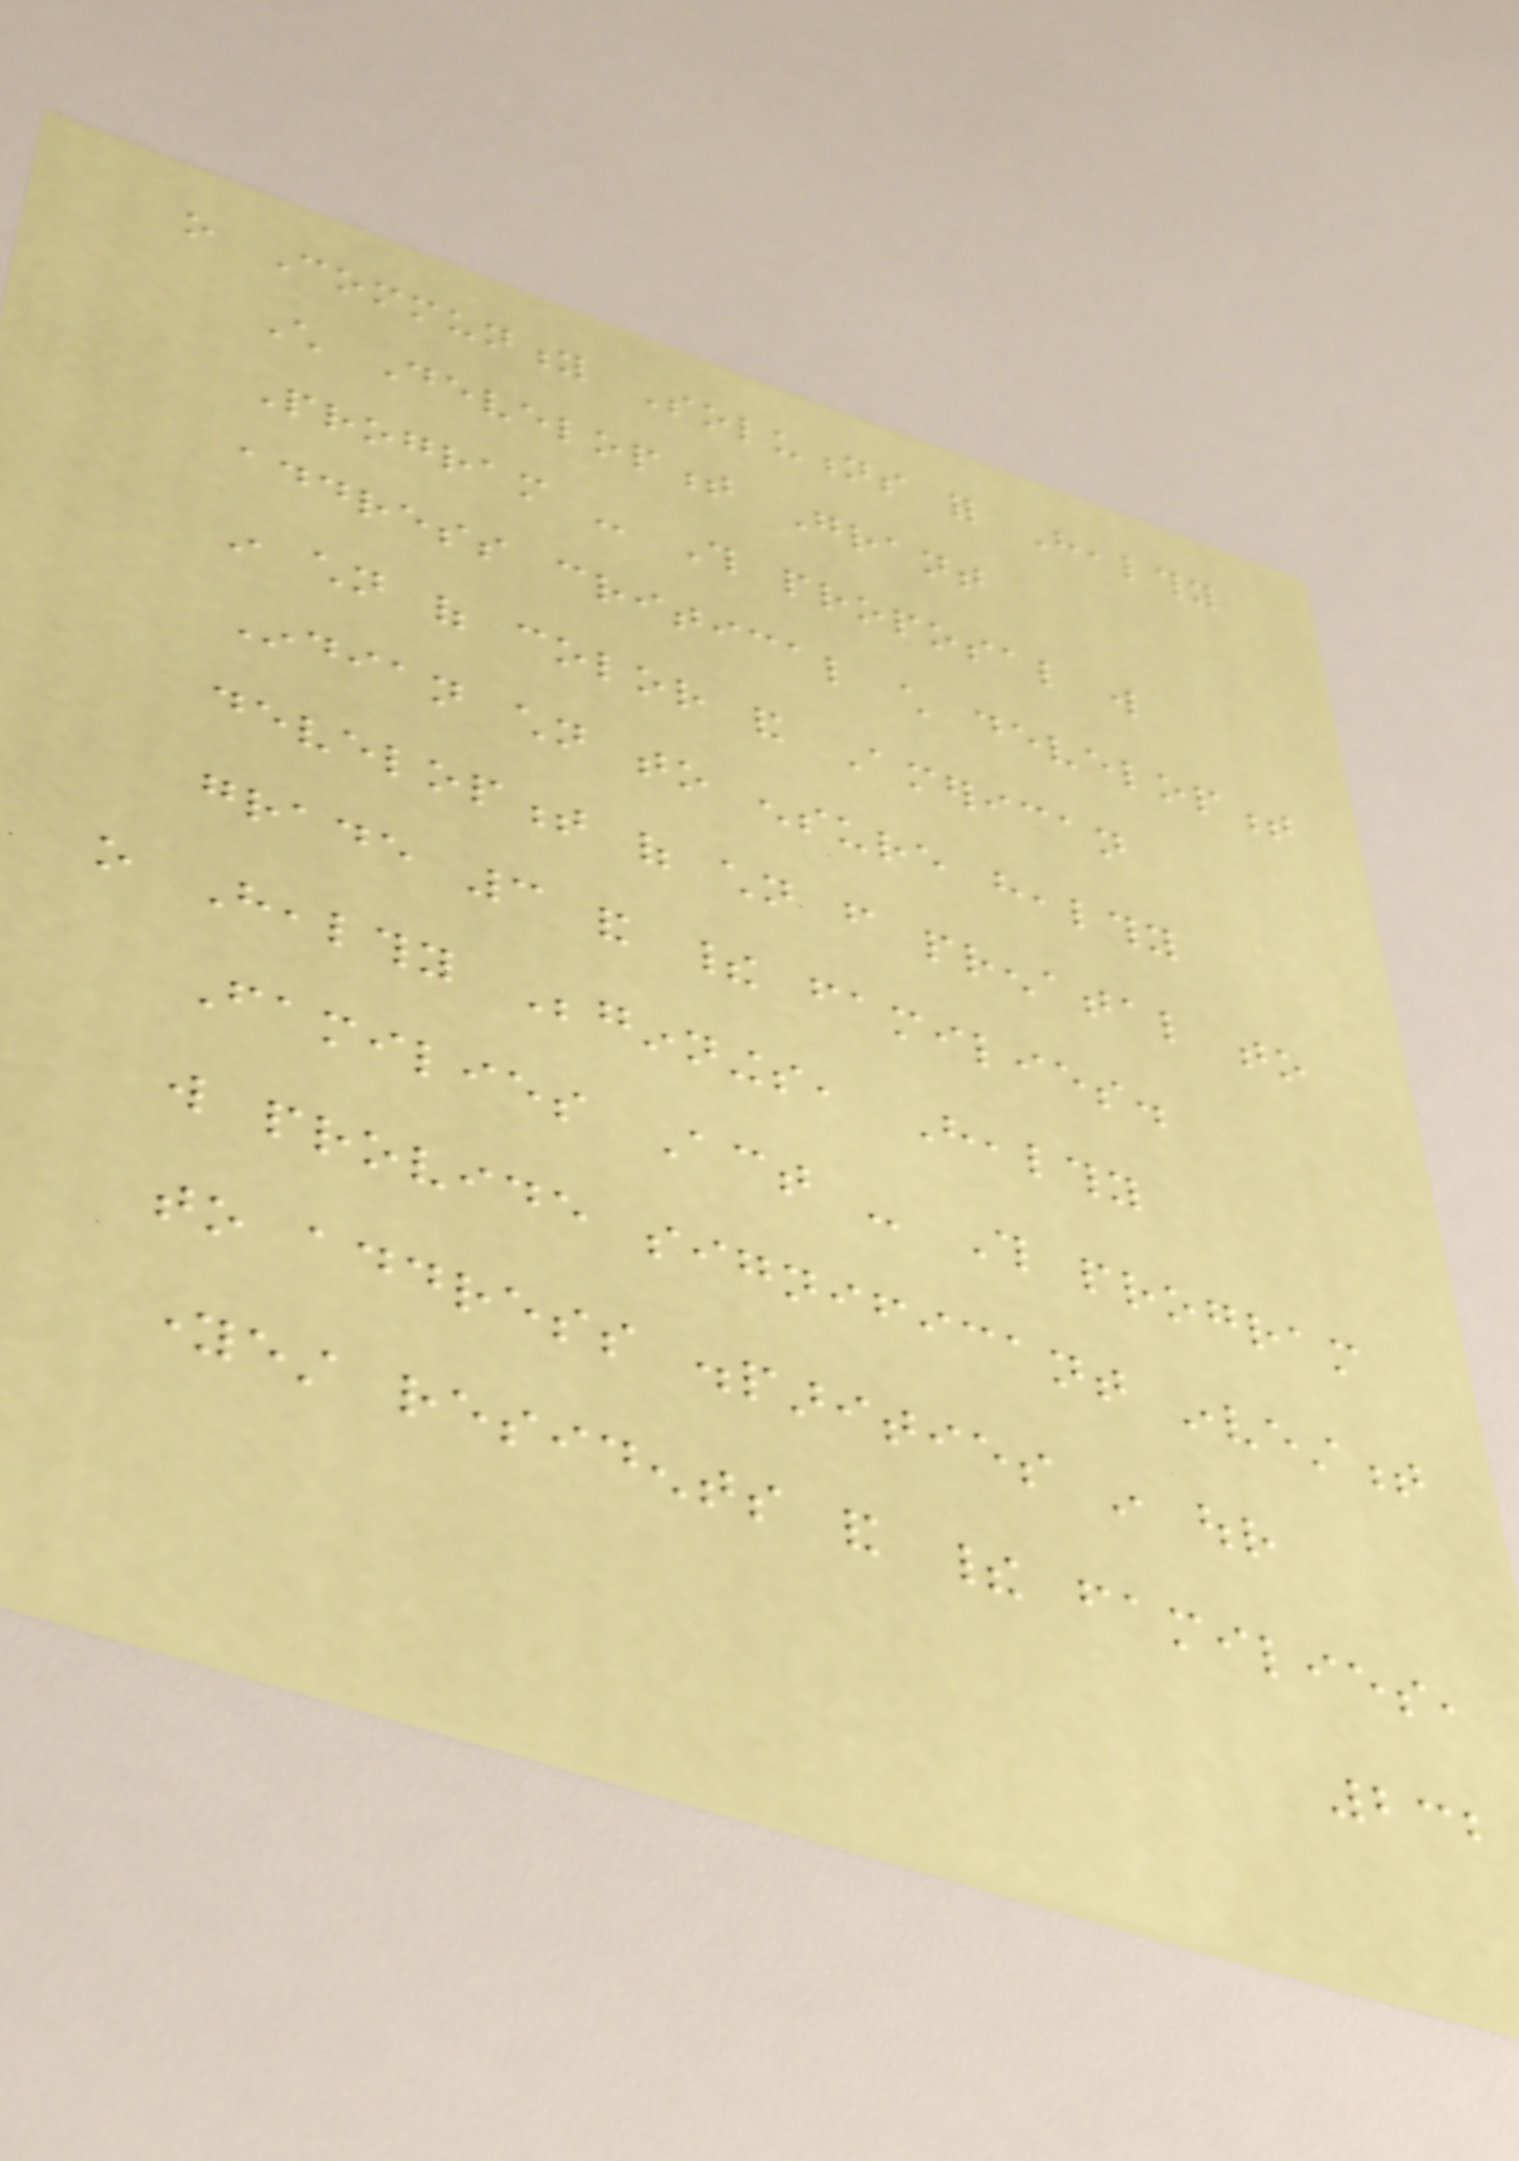o Community Solutions for Healthy
Child Development Grant
Program - This proposal will
address critical child development
in children of color and American
Indian children to ensure healthy
development of children from prenatal to
grade 3 and their families.
o Healthy Beginnings, Healthy
Families Act - This program
will provide significant investment
to address disparities in our
youngest residents and their families,
232
